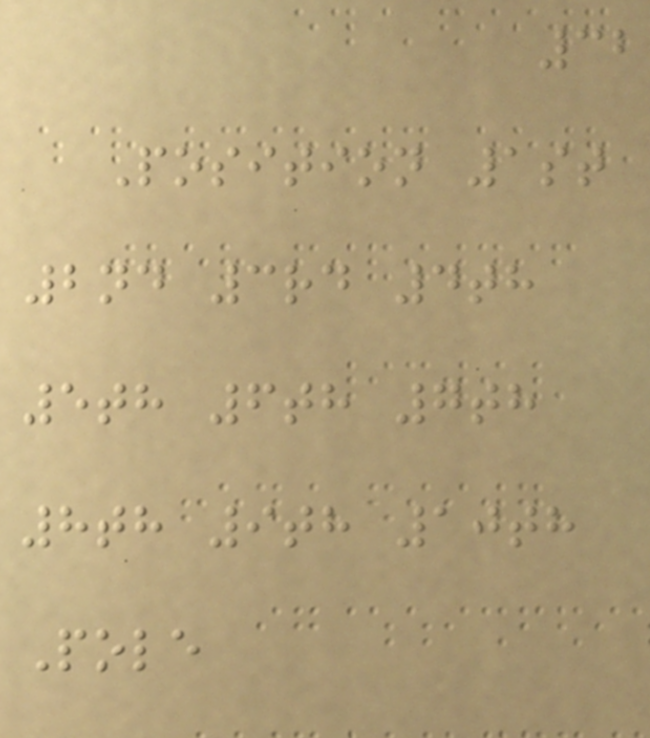32
Position 1st
2nd 3rd 4th
5th 6th 7th
8th 9th 10th
Pole
